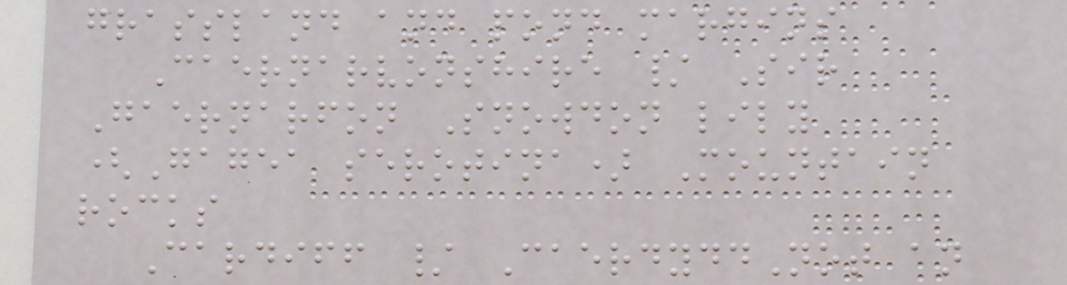grassland and pond margins
Caernarvonshire / Sir
Gaernarfon Snowdon lily
(Gagea serotina) Mountain
rocks
Cardiff / CaerdyddNot an
